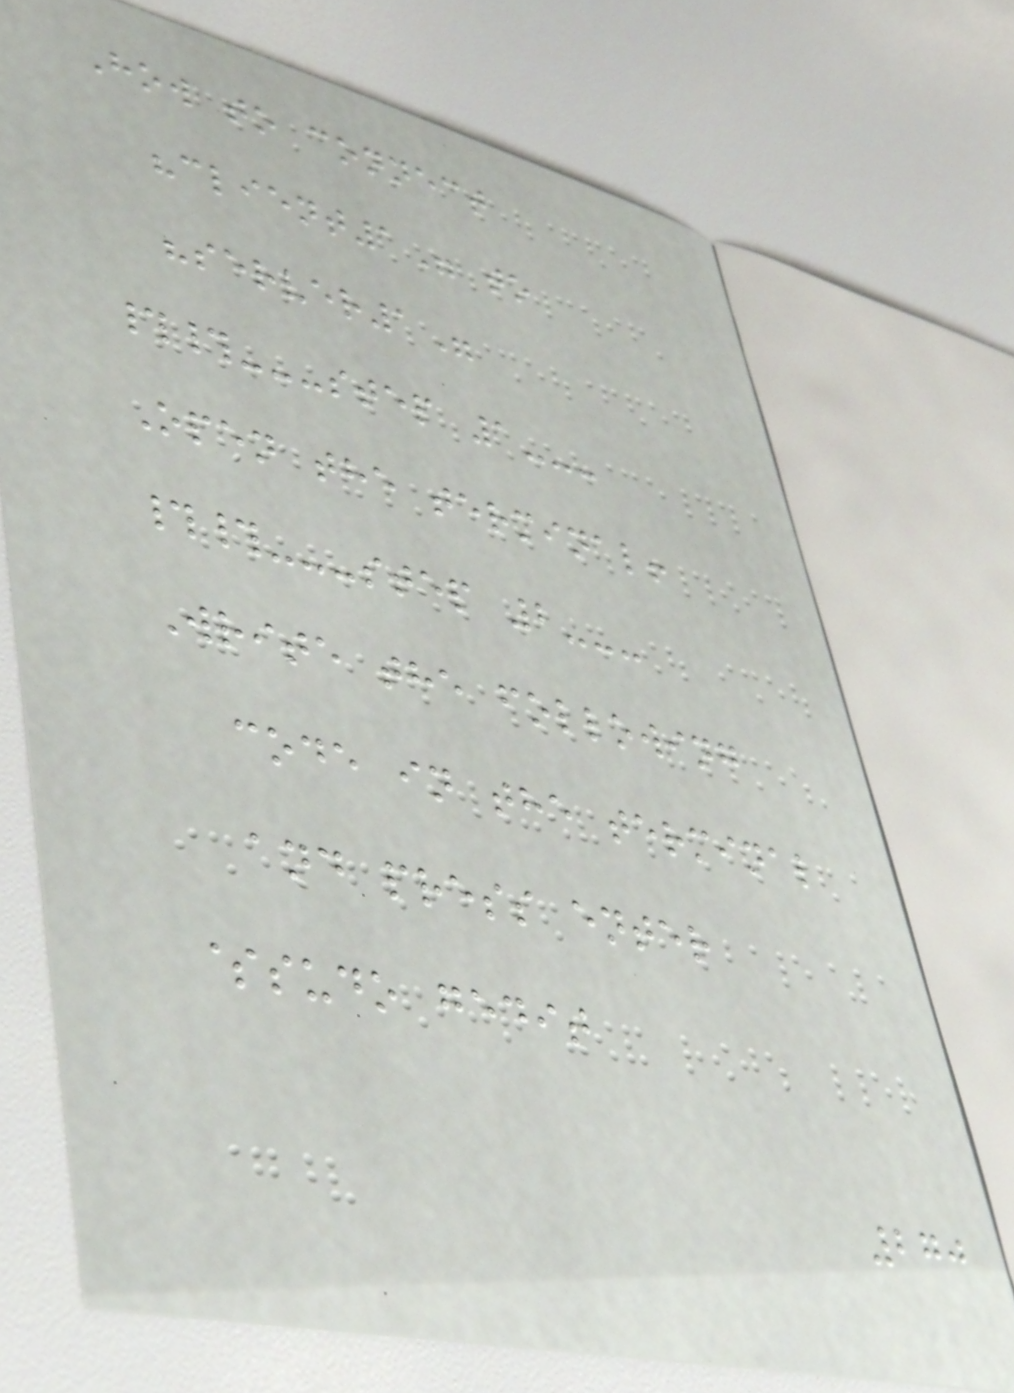How to connect
"client1" to
"server1"
##---step 1---
Open the terminal!
##---step 2---
Write the following
code in the terminal
and press enter
$sudo gedit
270
